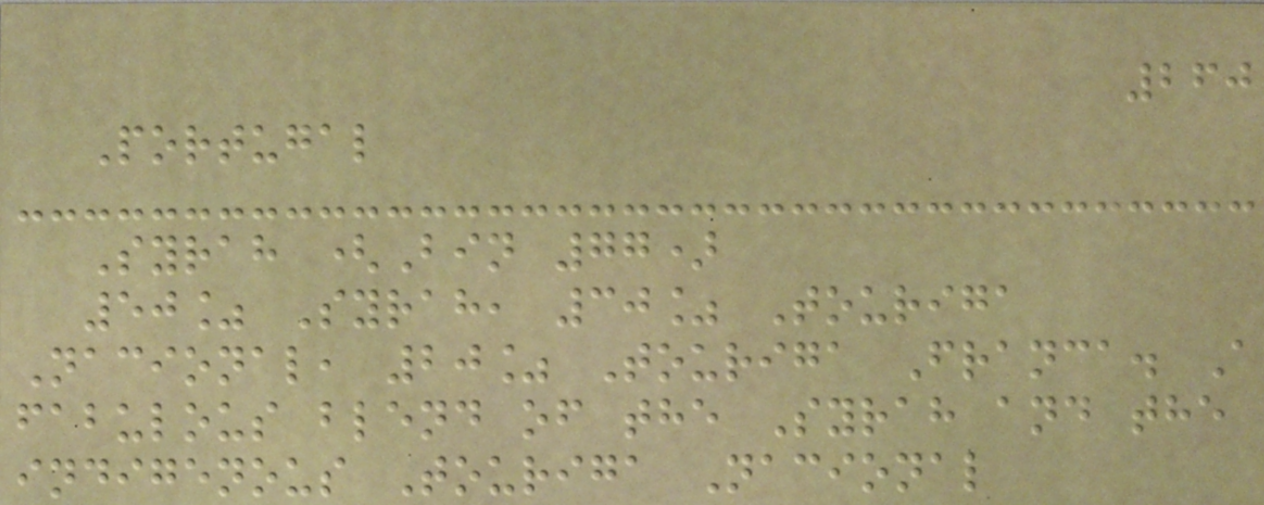260
Portugal
Syrah (Bin 77)
50% Syrah, 30% Touriga
Nacional, 20% Touriga Franca. A
fabulous blend of the Syrah and the
indigenous Touriga Nacional
